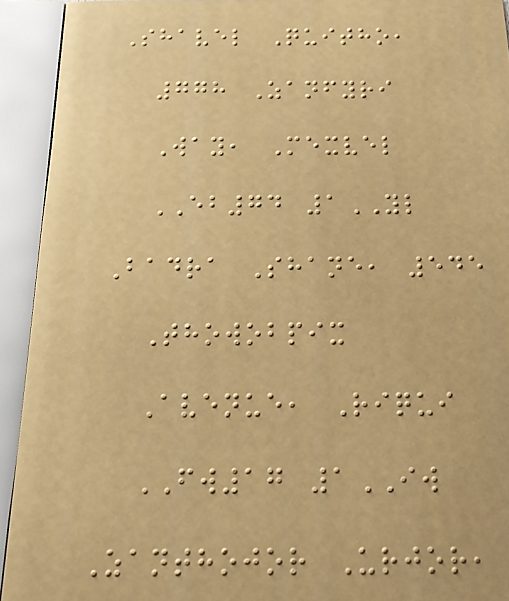Shavel Quitho,
778 Zanfyri
Way, Mexvel
EB74 1YL
Badra Shane, 545
Thowobpix
Avenue, Riqui
FW17 1IW
Zanthojor Urjor,
